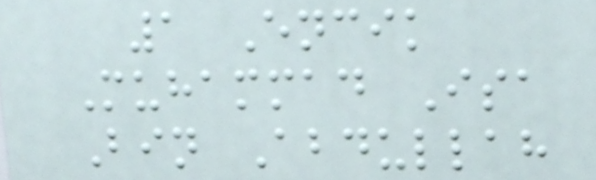1 Encik
Muhammad Isa
Bin Abdullah
